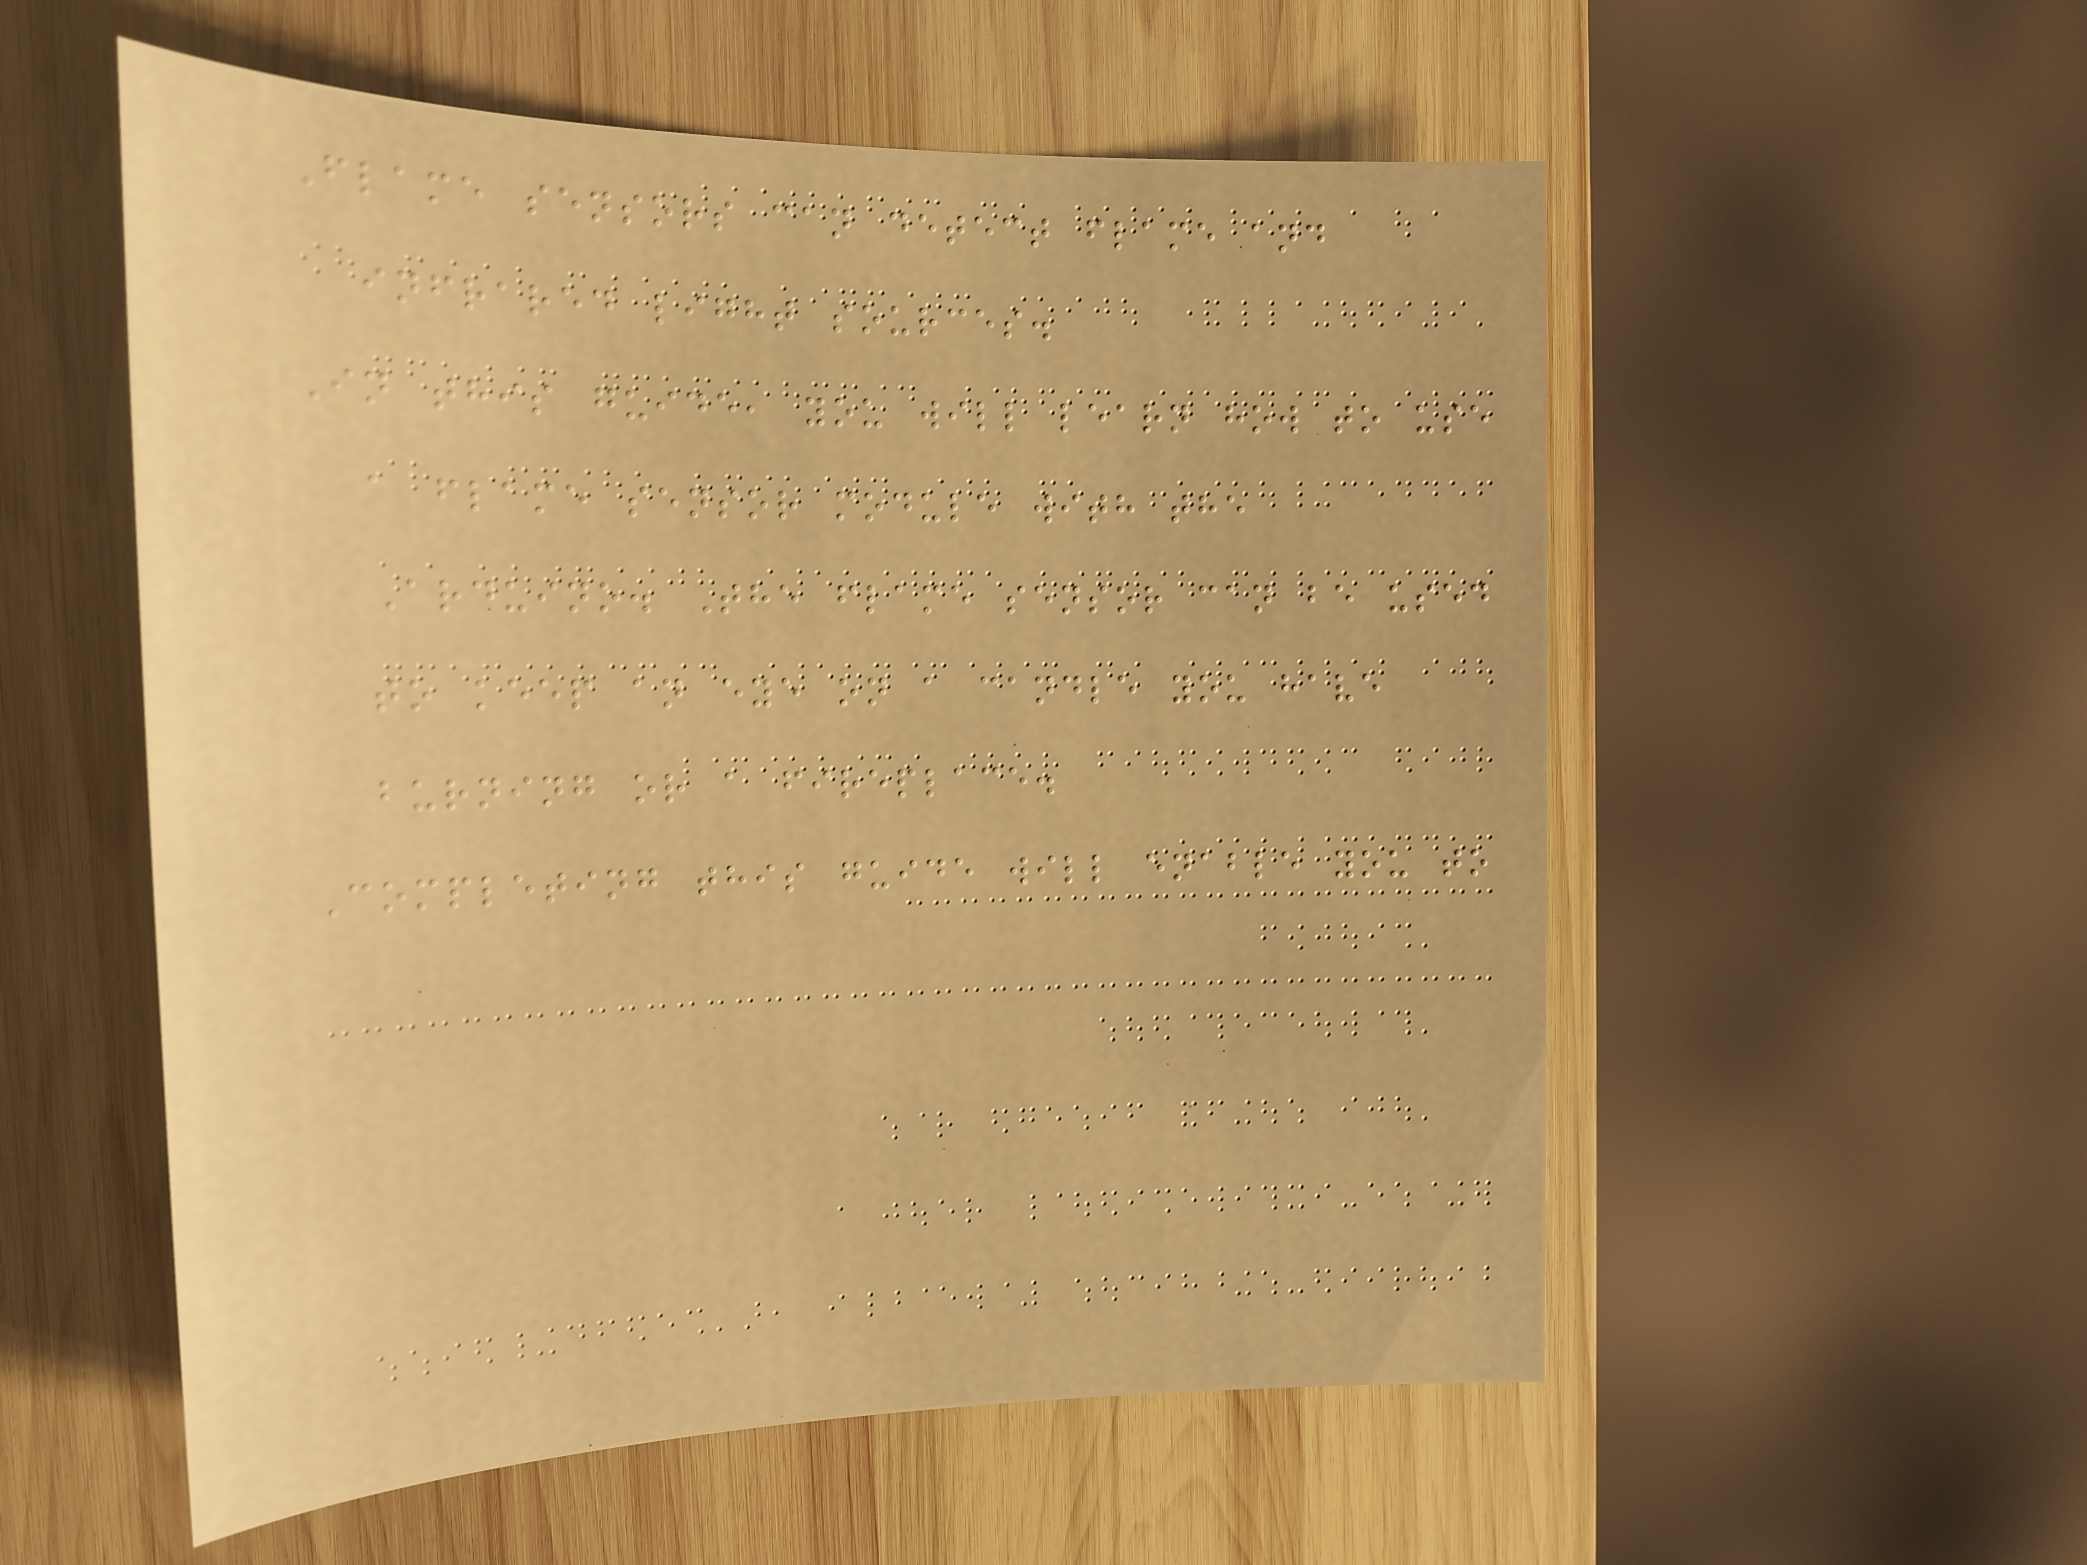Flame sensors can detect flame and
infrared light sources.
In this guide, you will learn how to use
a flame sensor module with the
Arduino. The flame sensor can be used
to keep an eye on a candle you have
burning or a fireplace.
Completing this guide will enable you to
